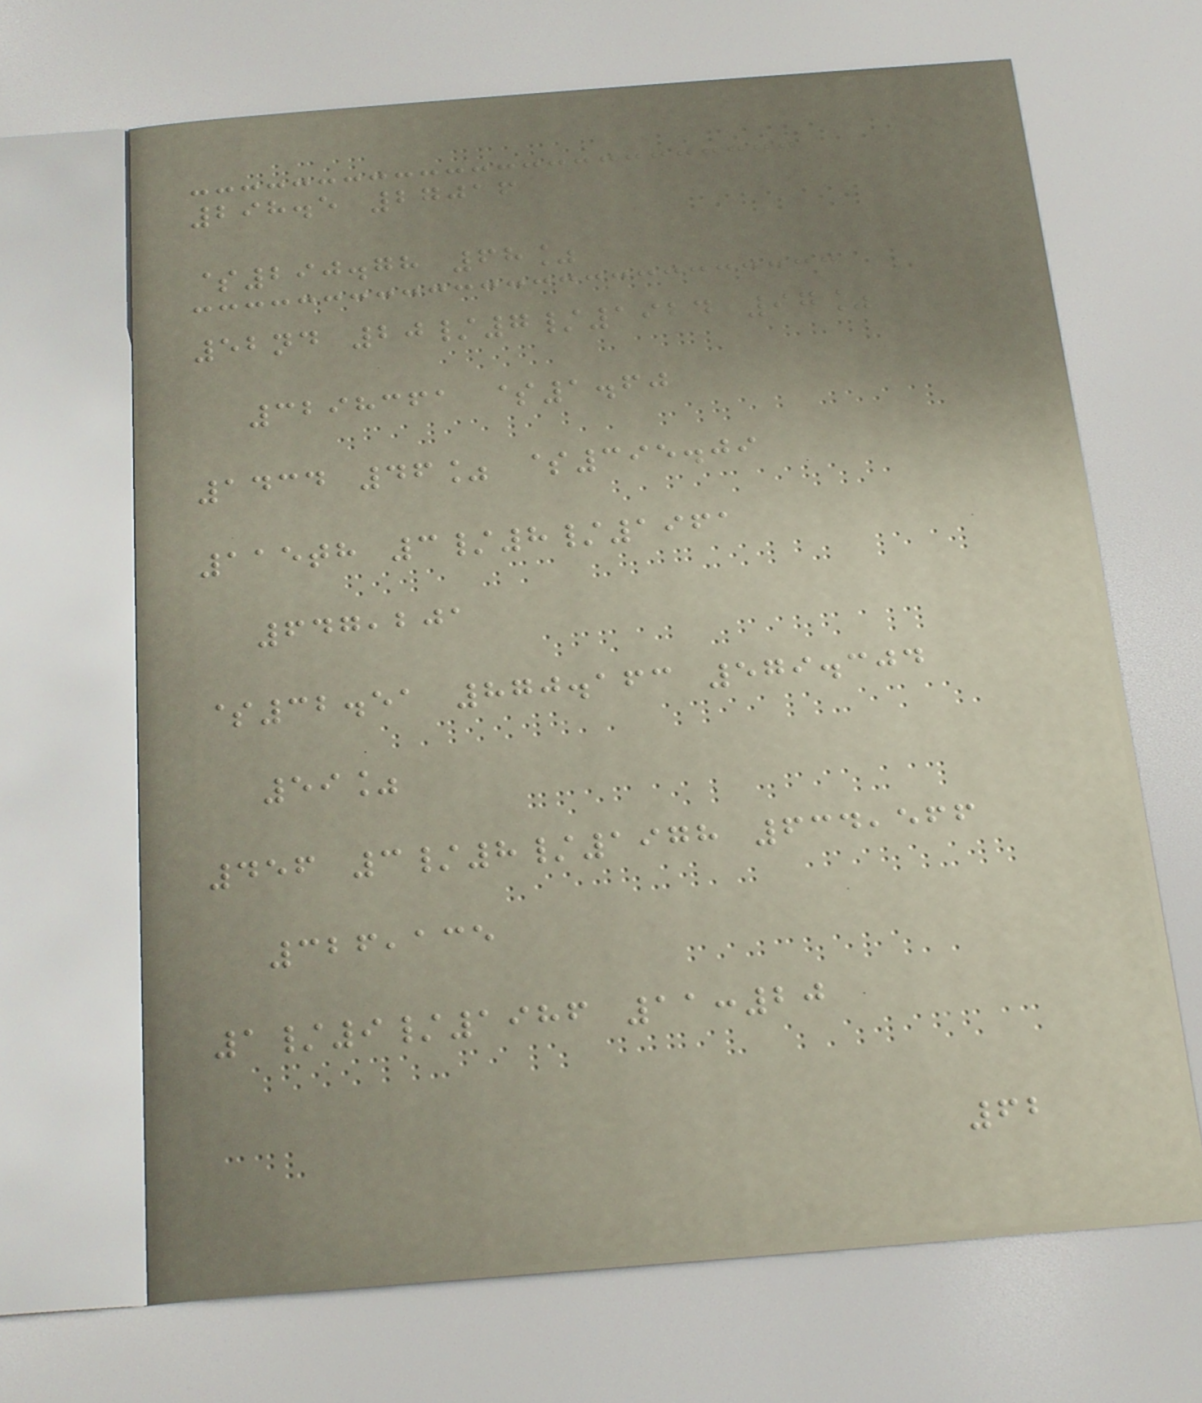298.5 27016
$290.78 68%
52nd 20/7/1924 97%
3298361 $1.60
1434 46% $395.09
115th 3/8/1961
647,201
$32.51 870.163 579.304
59%
456 3/8/1978 634,566
326,135
1/9/1986 11:20
62
